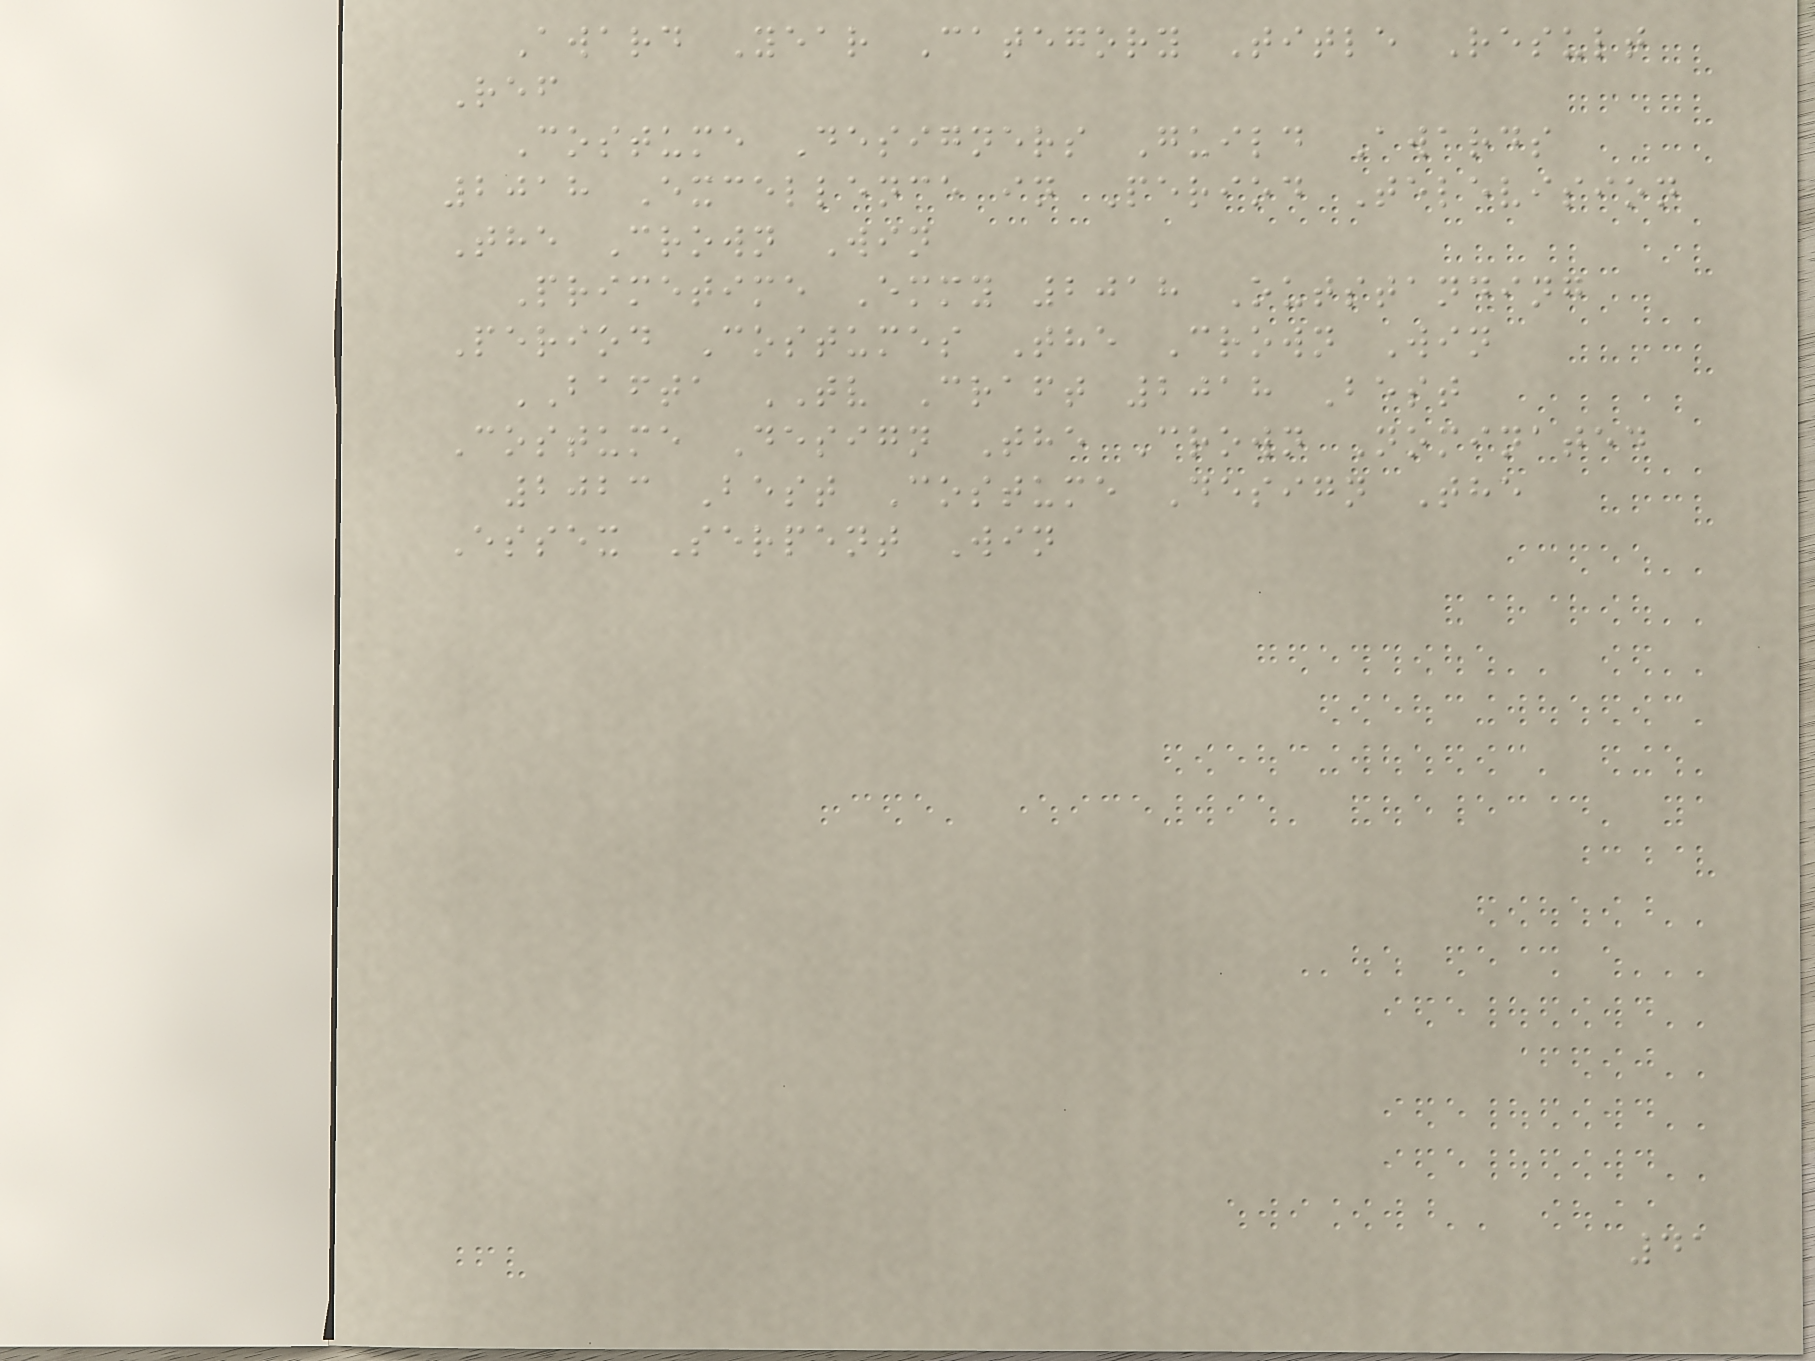Award Year Category Title Result
Ref
Costume Designers Guild Awards
2018 Excellence in Period Television
The Crown Win
Primetime Emmy 2018 Outstanding
Period Costumes The Crown Win
BAFTA TV Craft 2018 Best
Costume Design The Crown Nominated
2023 Best Costume Design The
Essex Serpent Win
41
